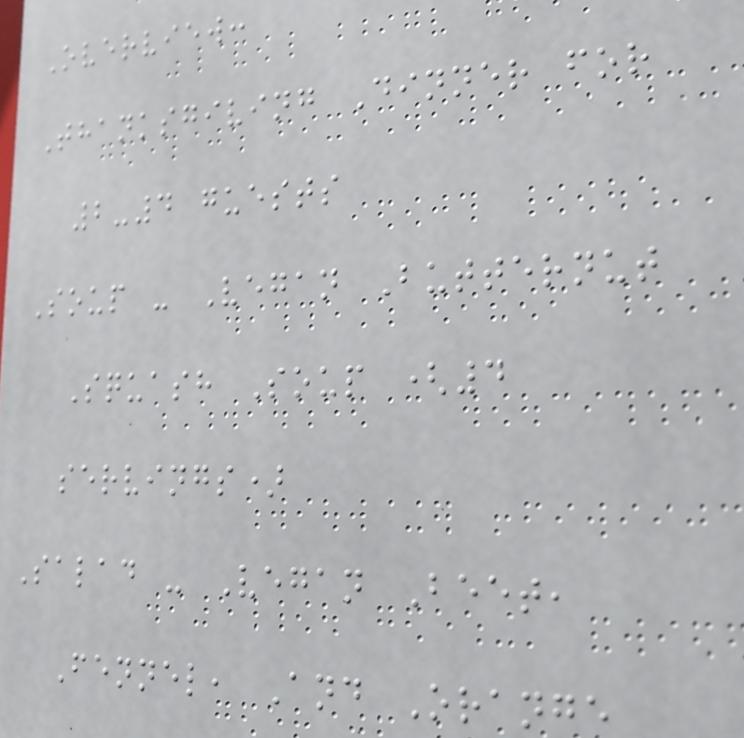Overview:
Thanksgiving Dinner for
2-4 guests
Soup - Vegan Butternut
Squash Soup (4
servings)
Salad - Vegan Beet,
Fennel, And Orange
